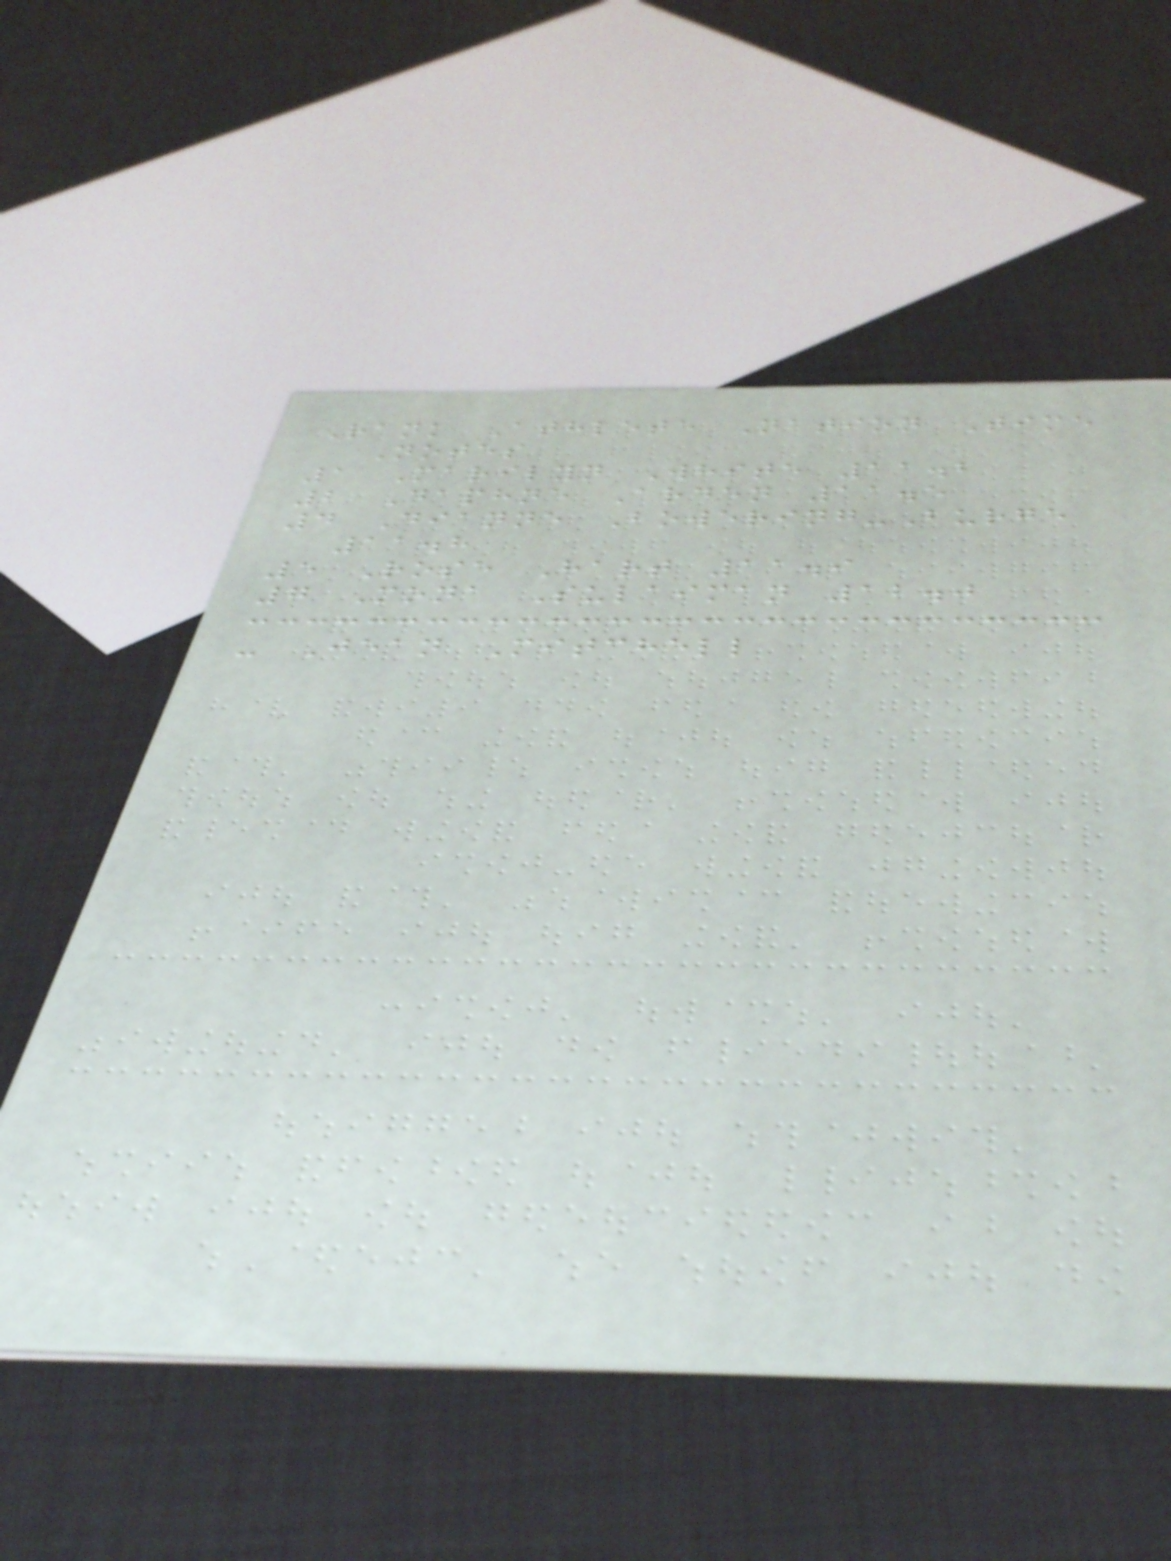Rank Athlete Nation Time
Notes
1 Marilyn White 11.2
2 Daphne Arden 11.5
4 Dianne Bowering-Burge
11.8
5 Rose Hart 11.9
7 Mona Sulaiman 12.0
- Jean Mitchell
